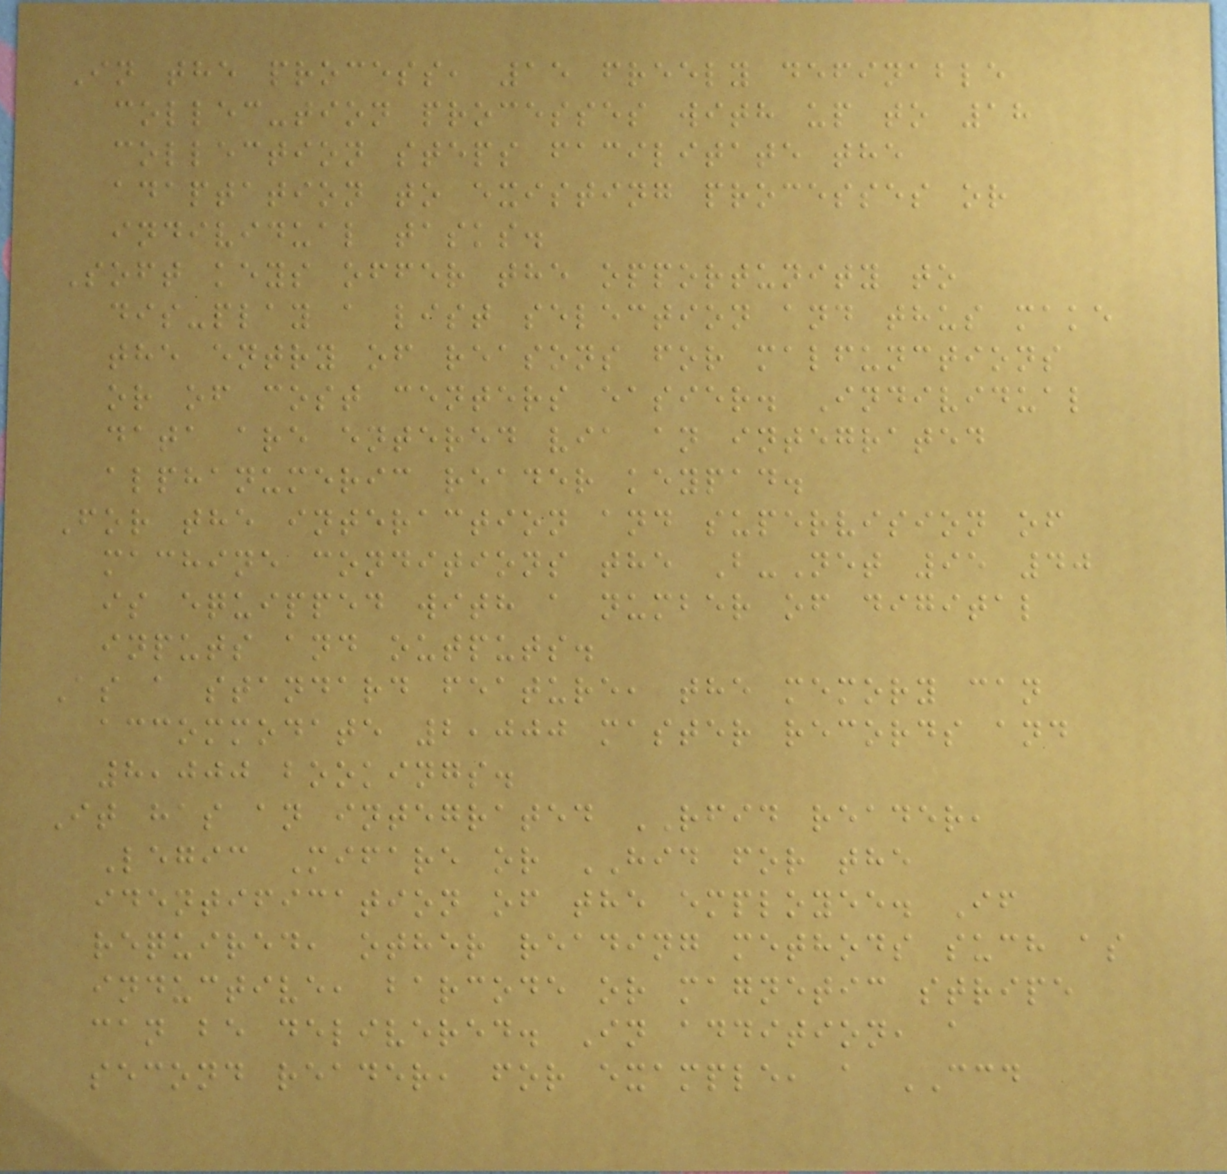In the process, 15 freely definable
collec-tion processes with up to 18
collection steps facilitate the
adaptation to existing processes or
individual tasks.
Soft keys offer the opportunity to
dis-play a list selection and thus make
the entry of reasons for malfunctions
or of cost centers easier. Individual
data are entered via an integrated
alphanumeric reader keypad.
For the interaction and supervision of
machine conditions the B-Net 95 40
is equipped with a number of digital
inputs and outputs.
As a standard feature, the memory can
accommodate 2,000 master records and
8,000 bookings.
It has an integrated RFID reader,
Legic Mifare or HID for the
identification of the employee. If
required, other reading methods such as
inductive, barcode or magnetic stripe
can be delivered. In addition, a
second reader, for example, a CCD
